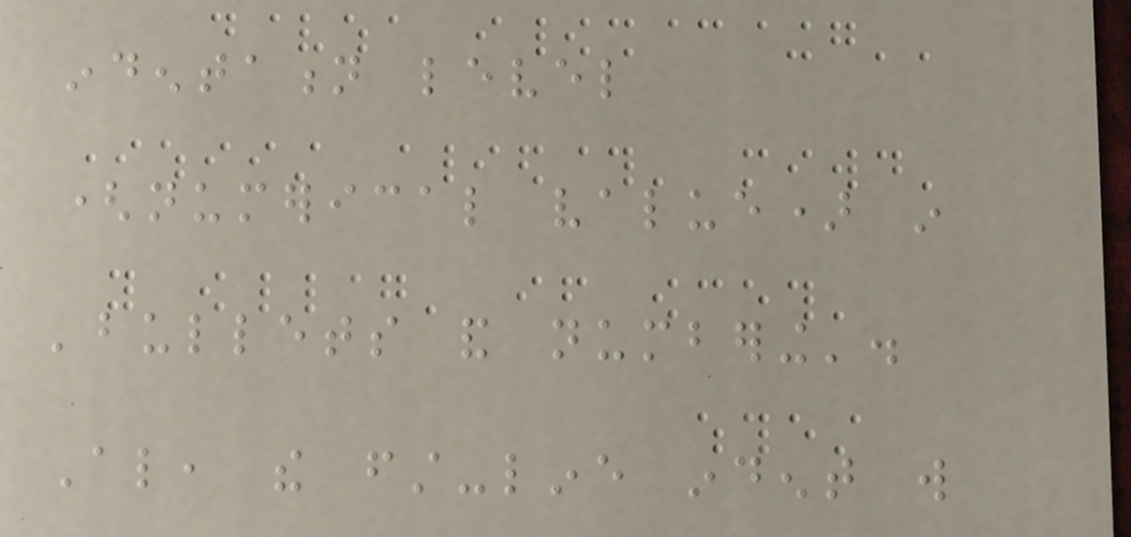indentation level
(numerical value) in
'bullets and numbering'.
Also, the first-line indent will
